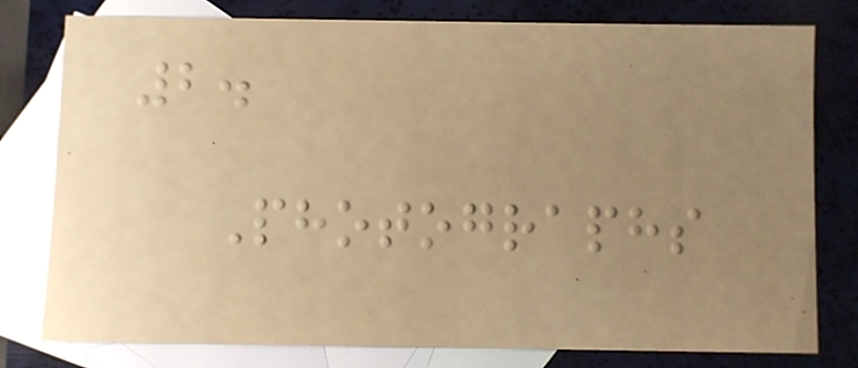2.
Photographs
